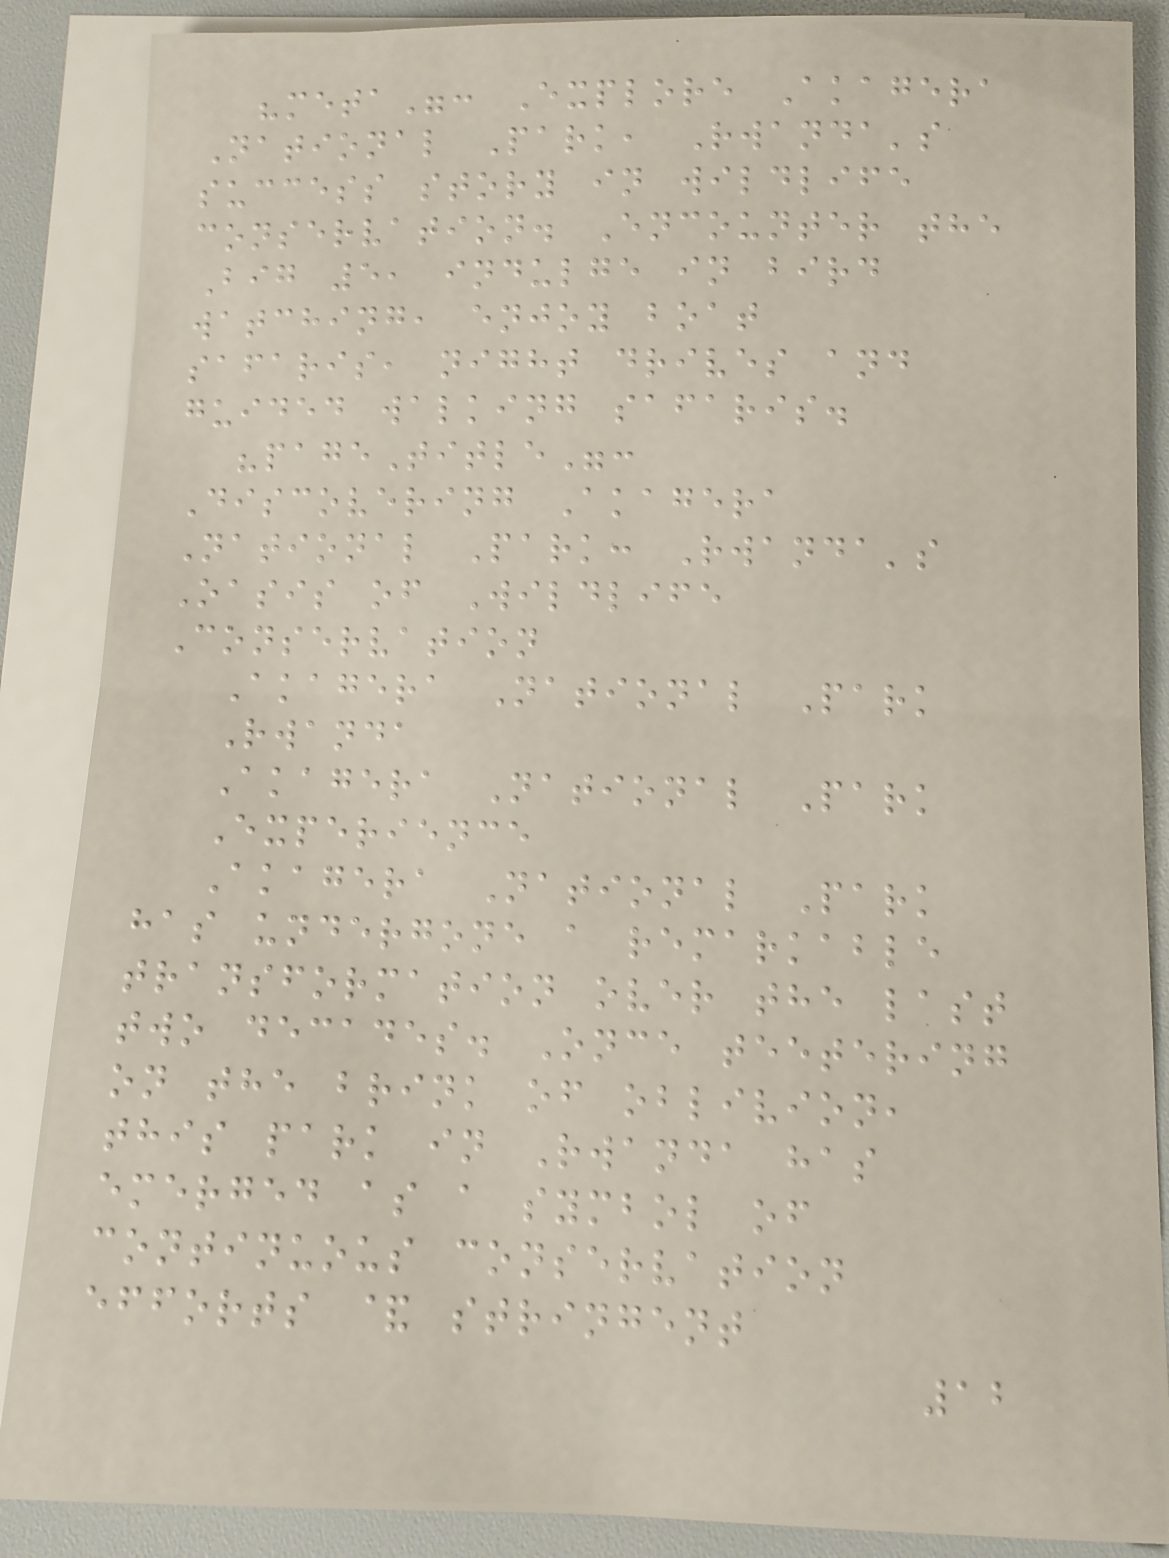"meta": Explore Akagera
National Park, Rwanda's
success story in wildlife
conservation. Encounter the
Big 5, indulge in bird
watching, enjoy boat
safaris, night drives and
guided walking safaris.
"pageTitle":
Discovering Akagera
National Park: Rwanda's
Oasis of Wildlife
Conservation
Akagera National Park
Rwanda
Akagera National Park
Experience
Akagera National Park
has undergone a remarkable
transformation over the last
two decades. Once teetering
on the brink of oblivion,
this park in Rwanda has
emerged as a symbol of
continuous conservation
efforts & stringent
12
